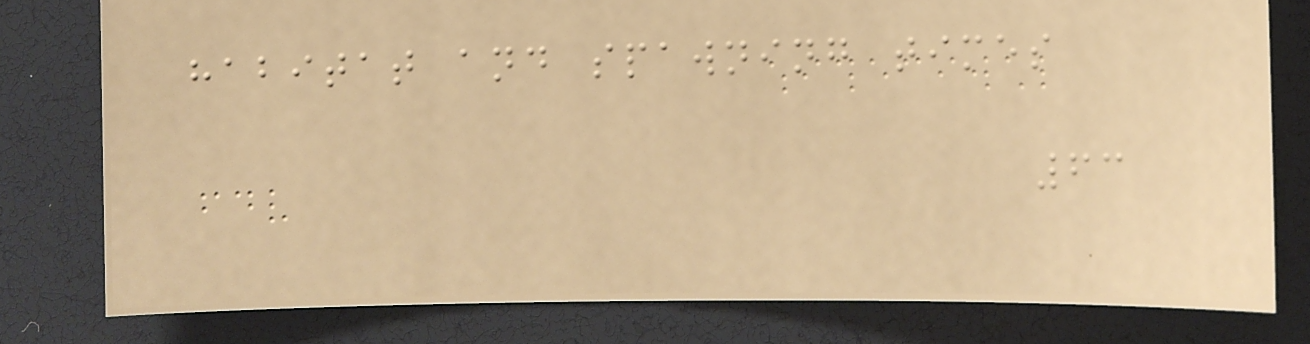habitat and spawning times
63
